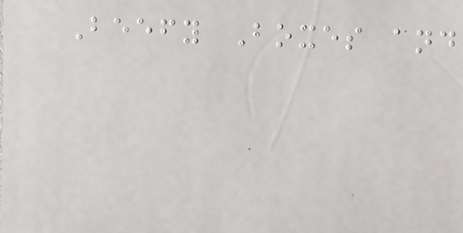Beefy Boxes and
